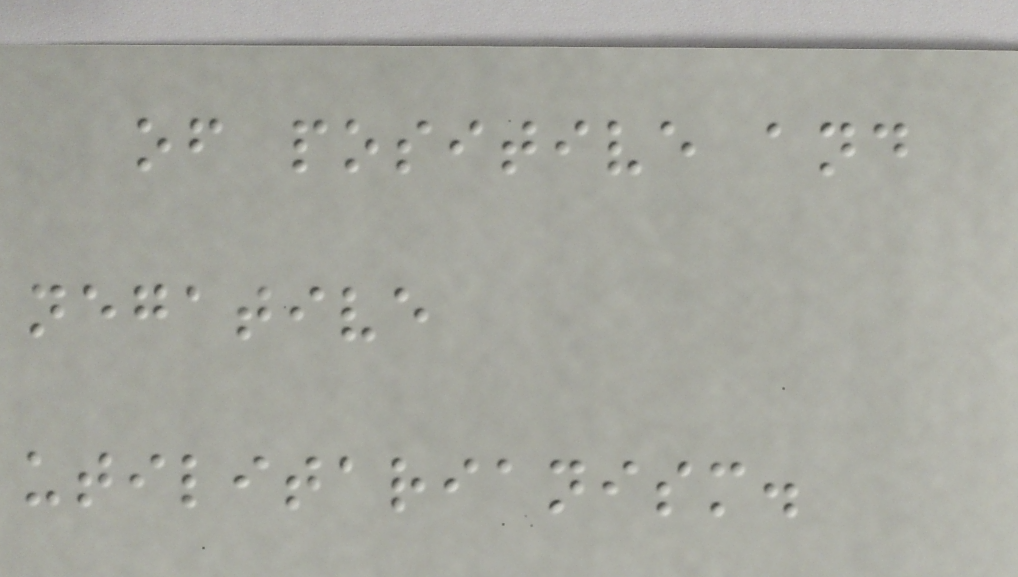of positive and
negative
utilitarianism.
